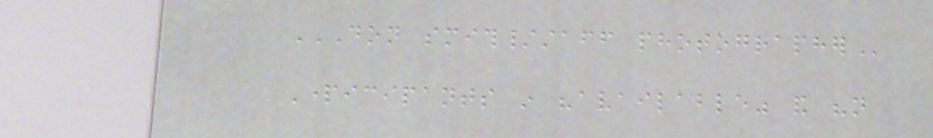DON SMITH/STAFF PHOTOGRAPHER
Participants in "available" and "not
